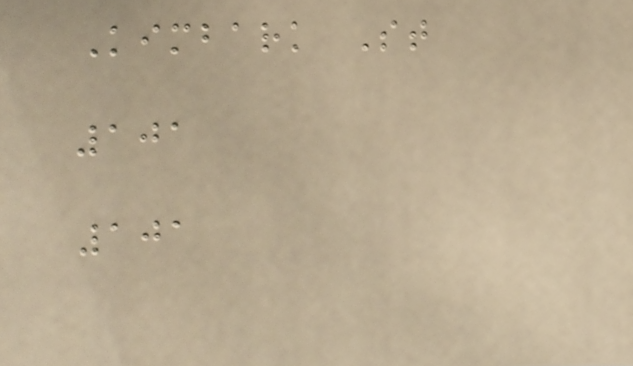Kimbark St
101
101
